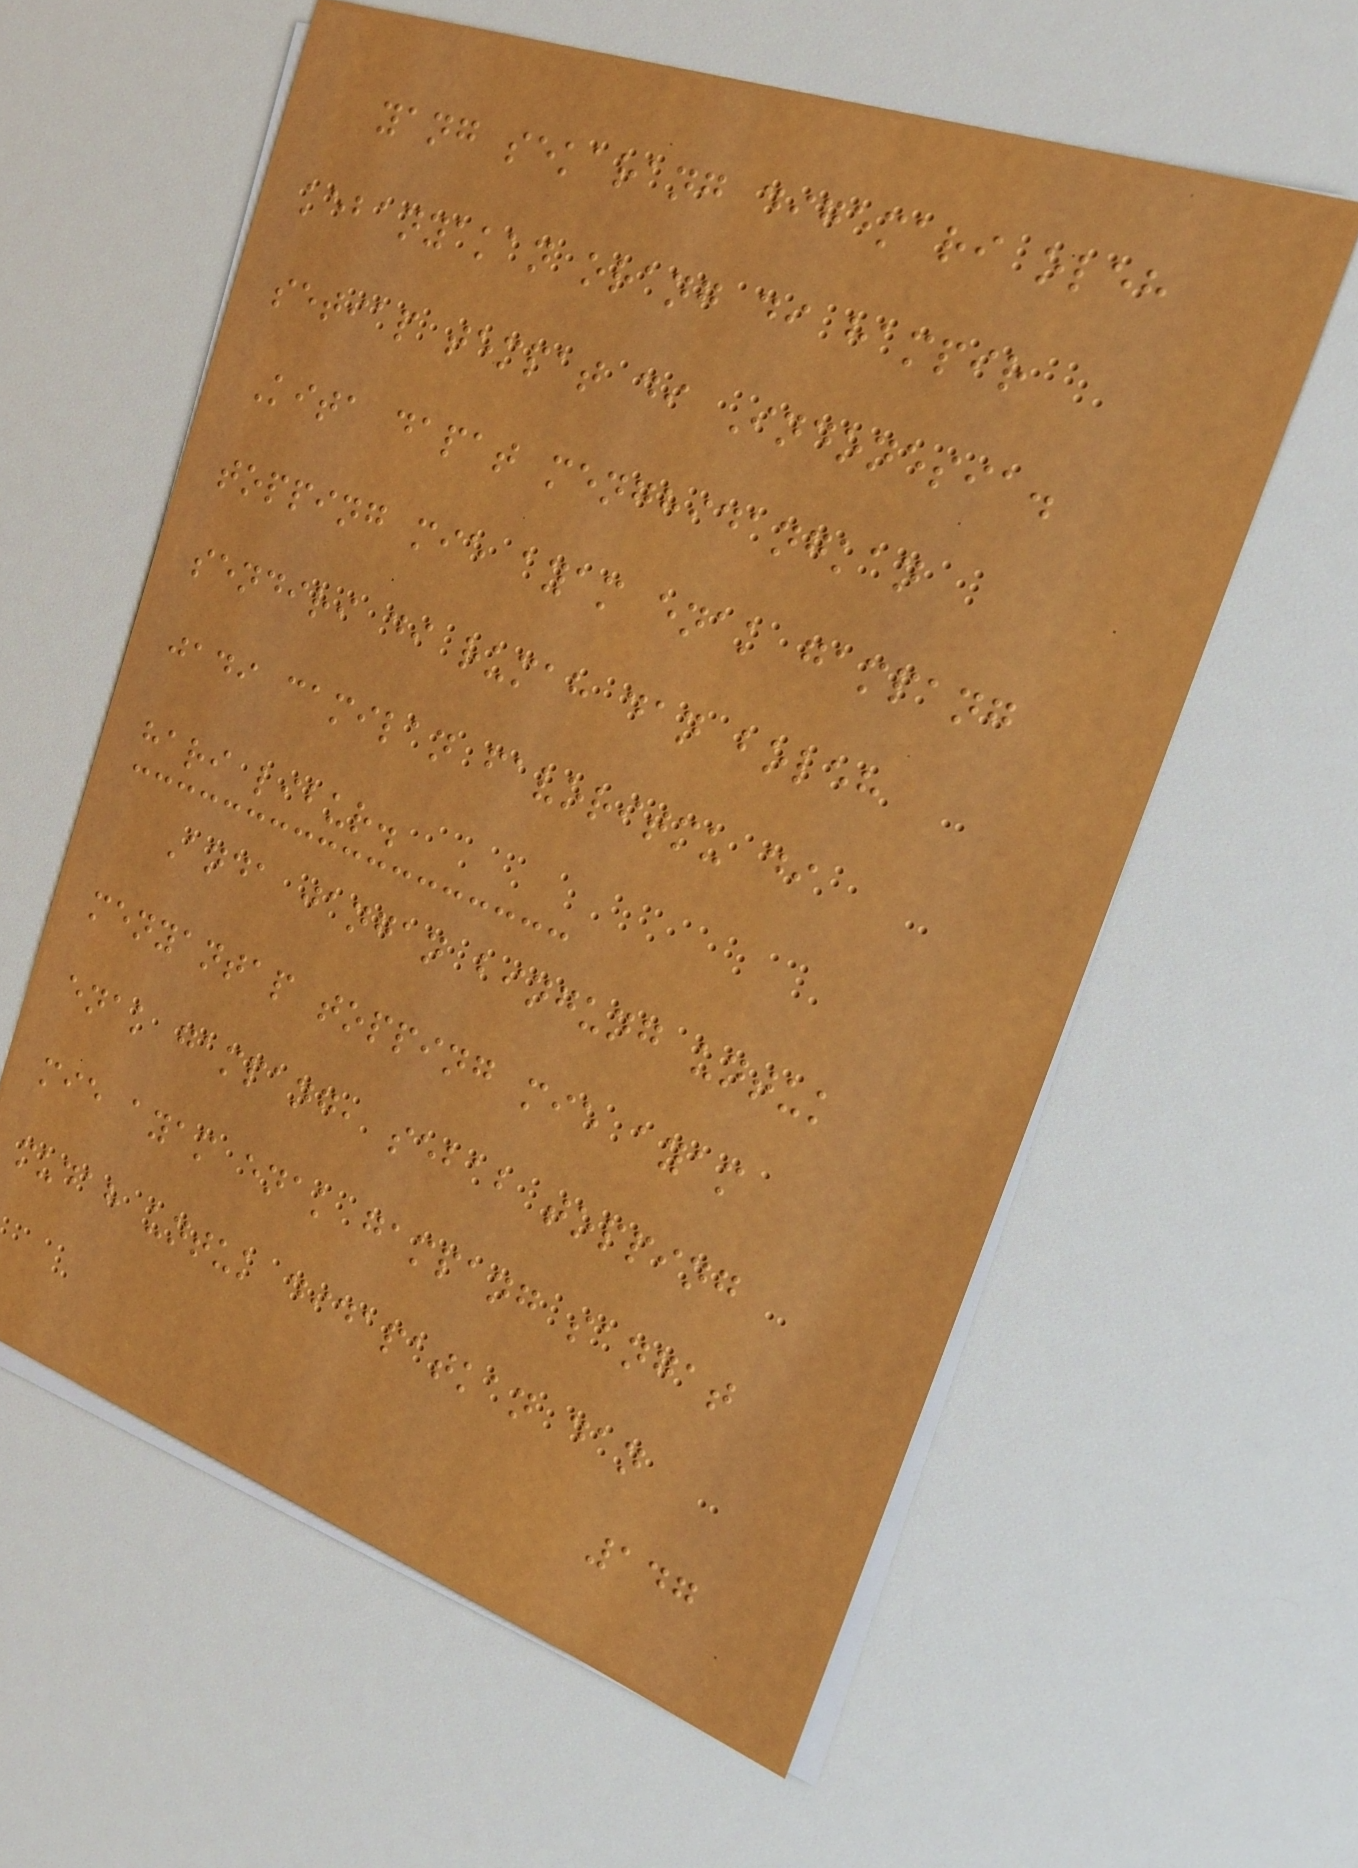yang sekarang digemari oleh
kebanyakan orang di hampir
setiap tempat di Indonesia.
Kita dapat menghidangkan
topping mie ayam enak gampang
sendiri di rumah dan boleh
jadi camilan favoritmu di
hari libur.
Anda jangan bingung untuk
menyantap topping mie ayam
enak gampang, sebab topping
mie ayam enak gampang sangat
mudah untuk didapatkan dan
147
